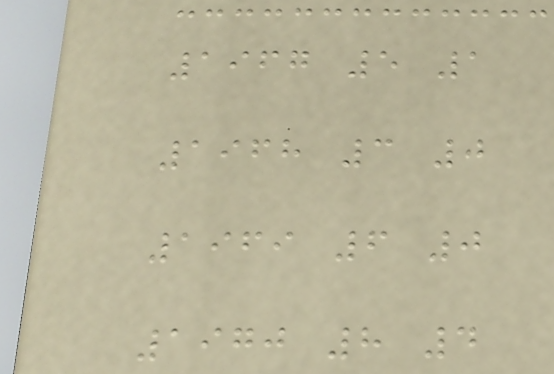1967 5 1
1968 3 0
1969 6 0
1970 8 4
